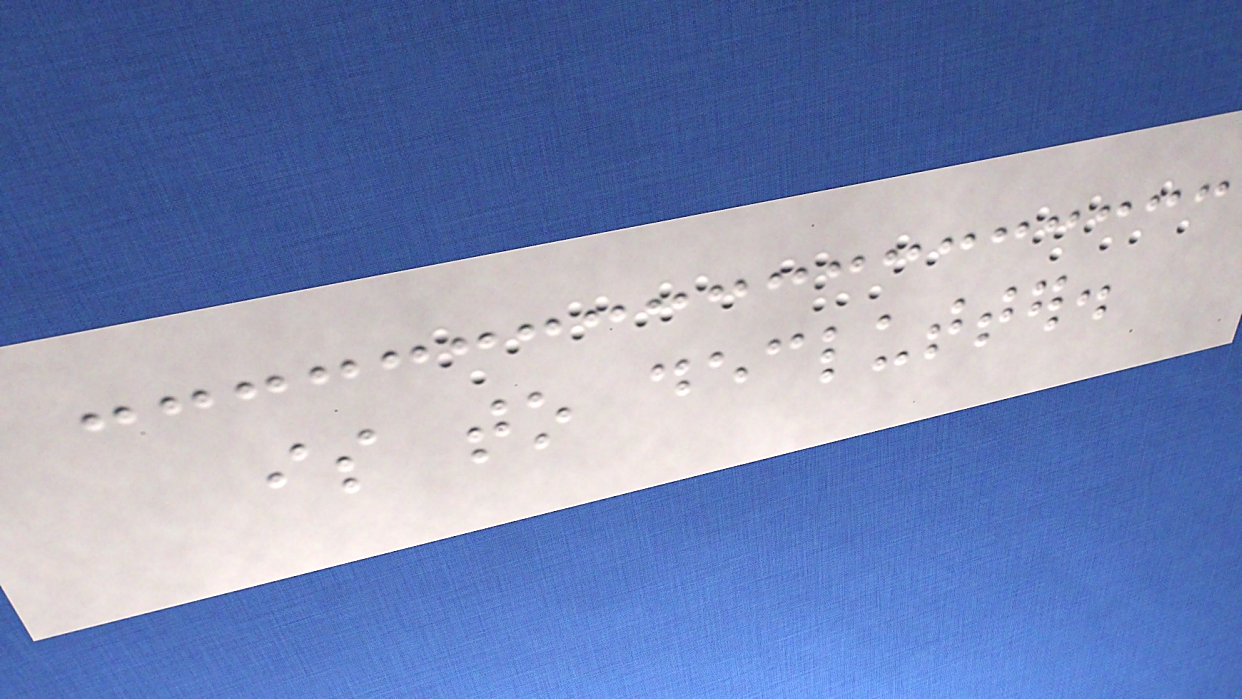is to declutter.
